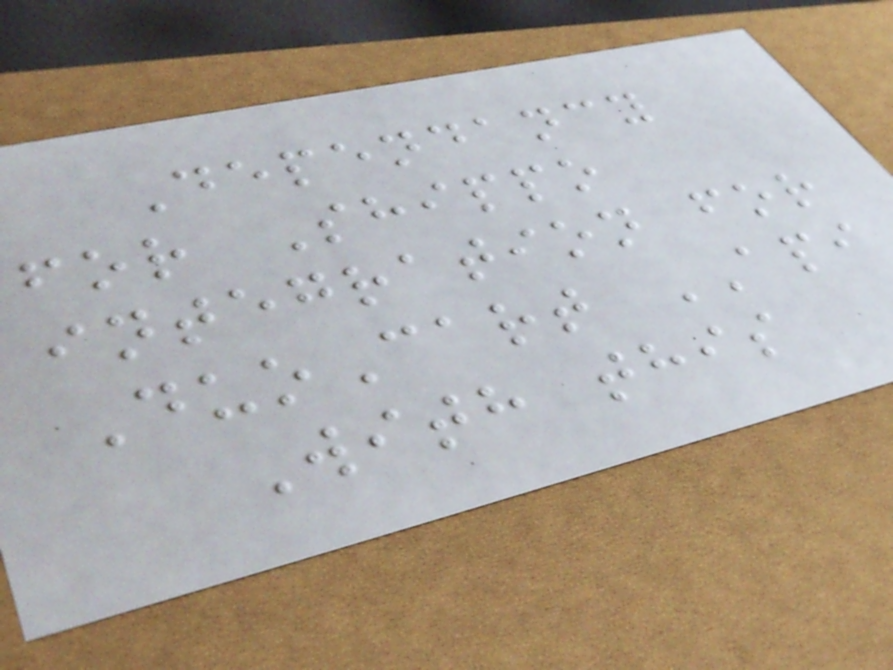Dependancy
for Shippo
integration for
DuoCart API
With this
